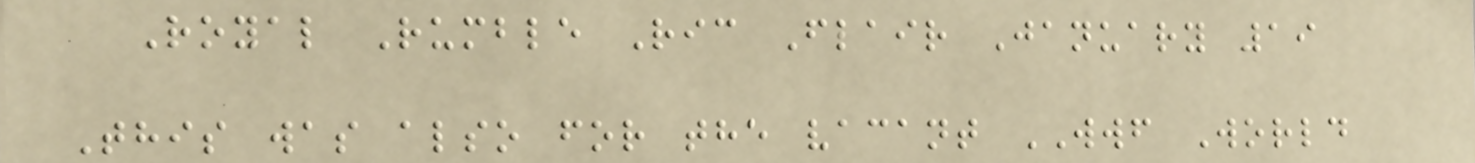Royal Rumble Ric Flair January 19
This was also for the vacant WWF World
